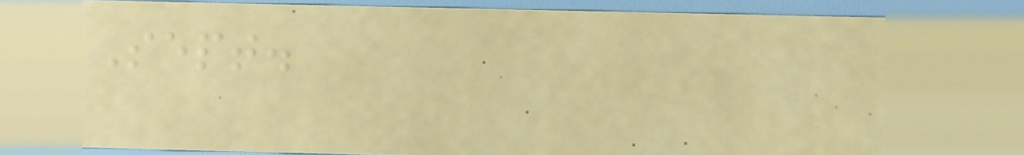Sept.
